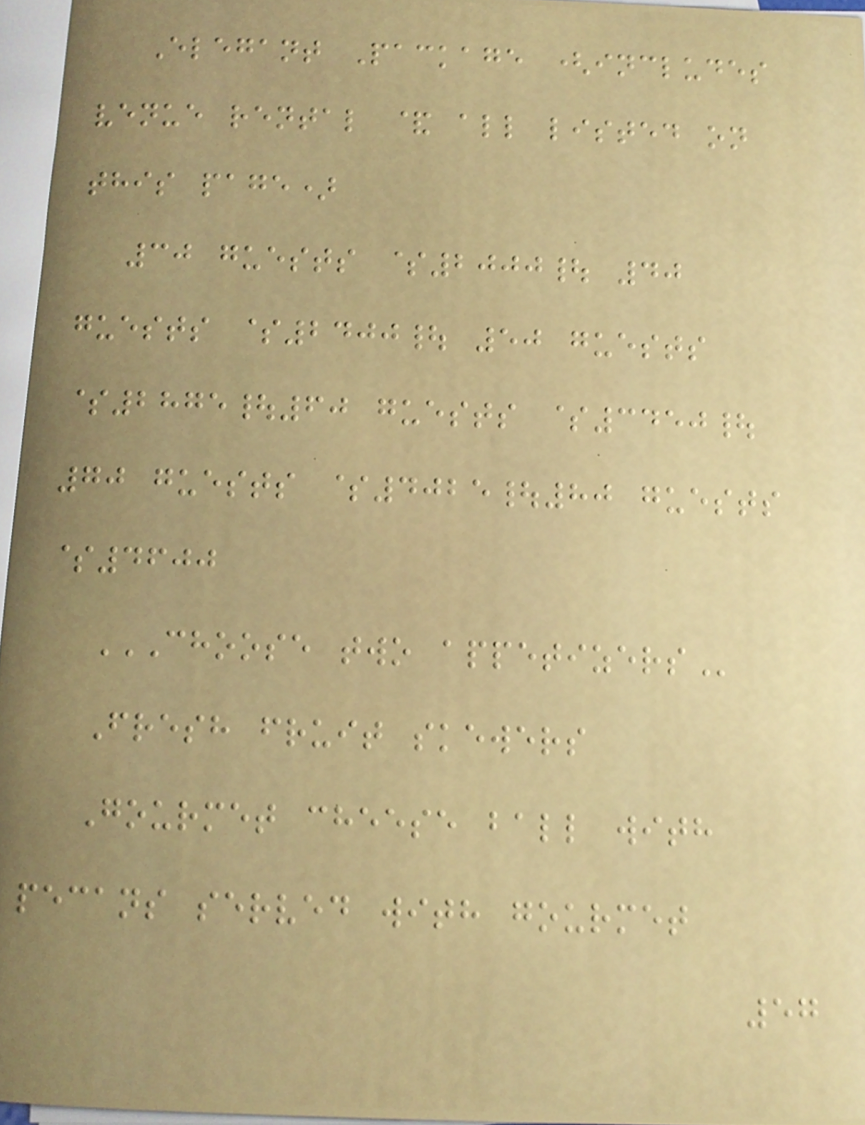Elegant Package (includes
venue rental & all listed on
this page)
30 guests $2000| 40
guests $2400| 50 guests
$2875|60 guests $3450|
70 guests $4025|80 guests
$4600
CHOOSE TWO APPETIZERS
Fresh fruit skewers
Gourmet cheese ball with
pecans served with gourmet
57
